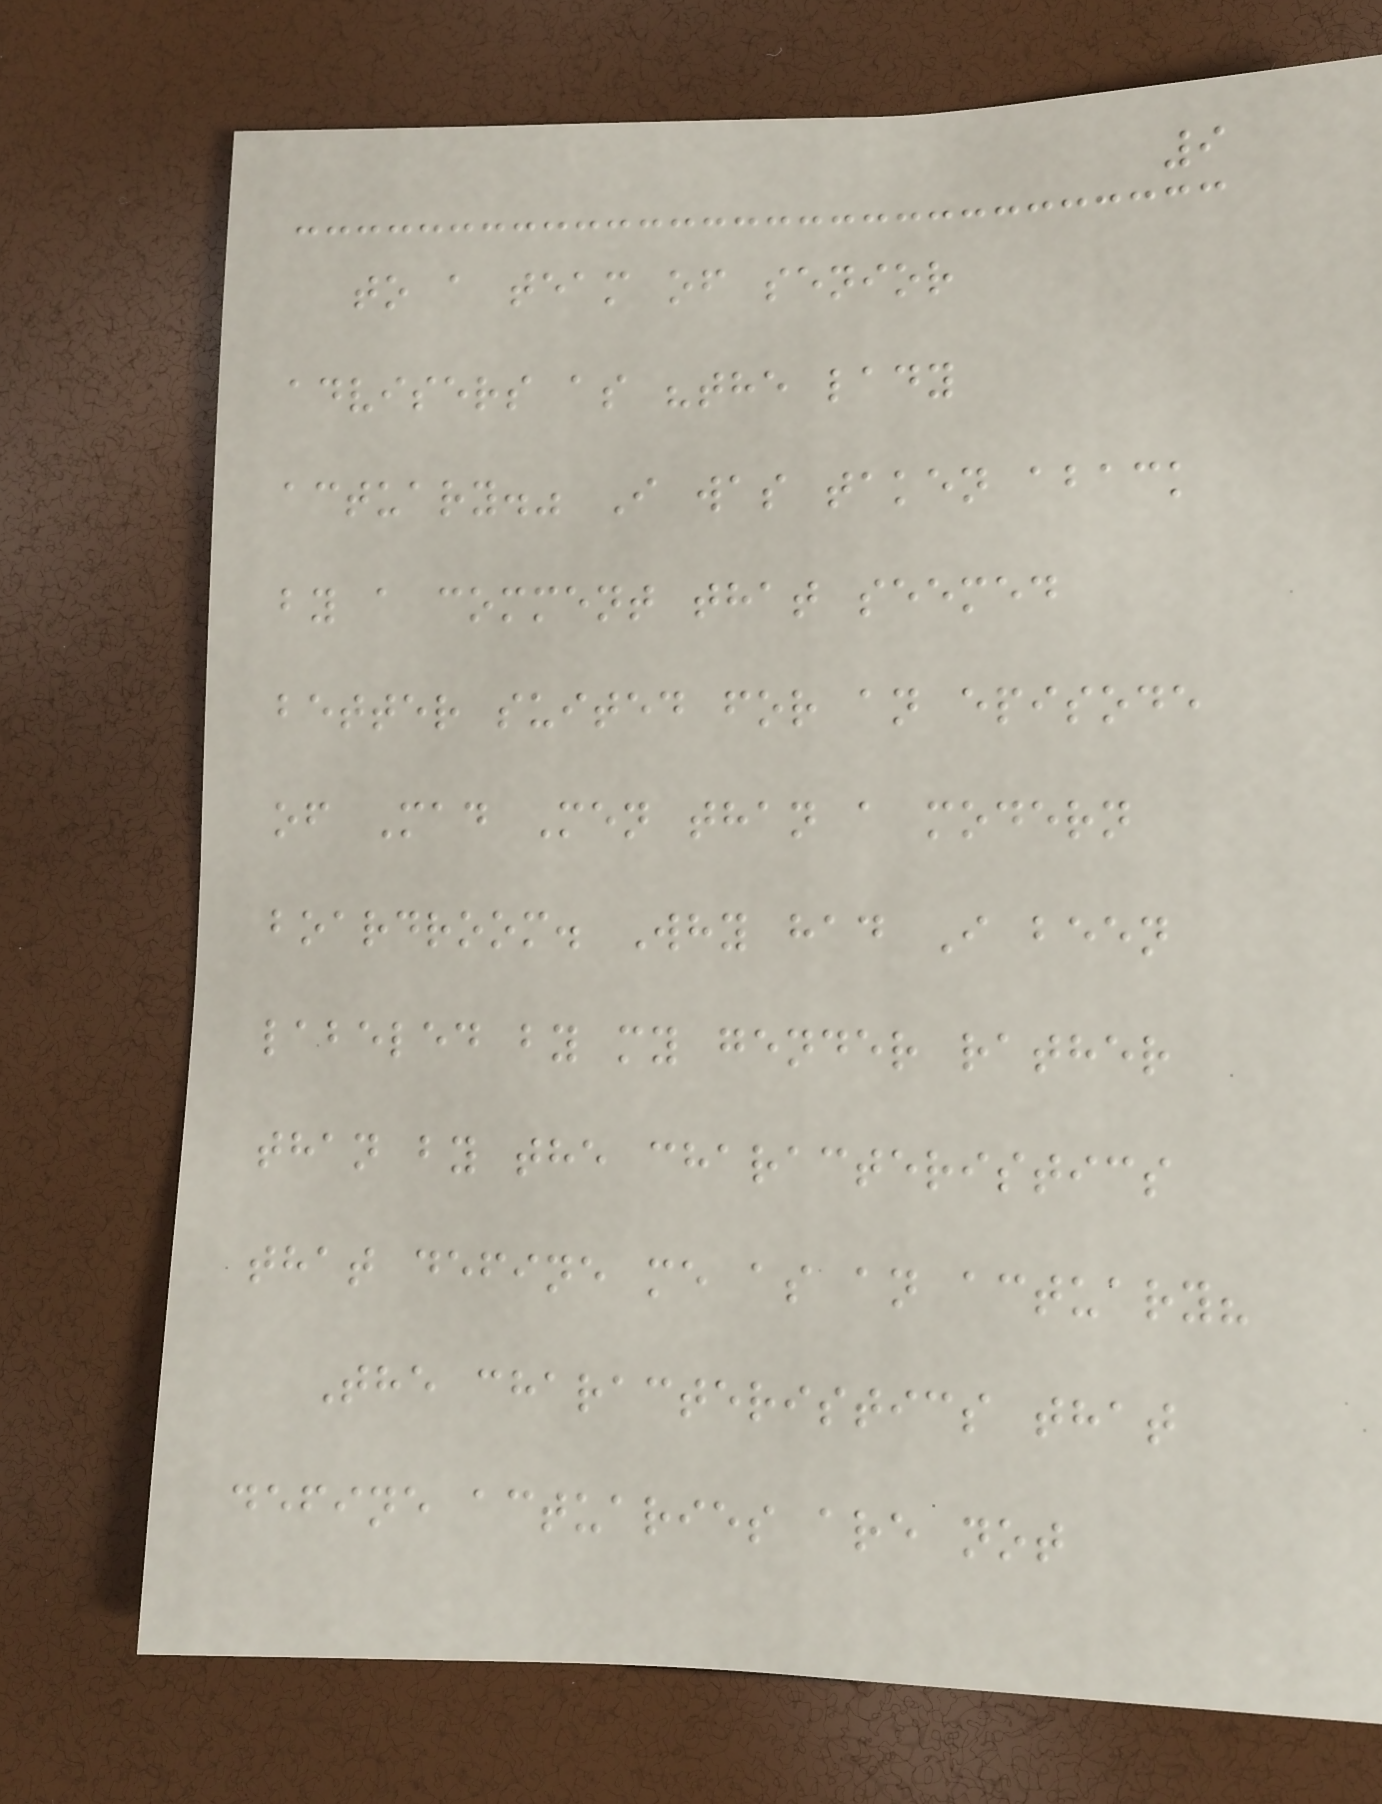9
to a team of senior
advisers as "the lady
actuary." I was taken aback
by a comment that seemed
better suited for an episode
of Mad Men than a modern
boardroom. Why had I been
labeled by my gender rather
than by the characteristics
that define me as an actuary?
The characteristics that
define actuaries are not
